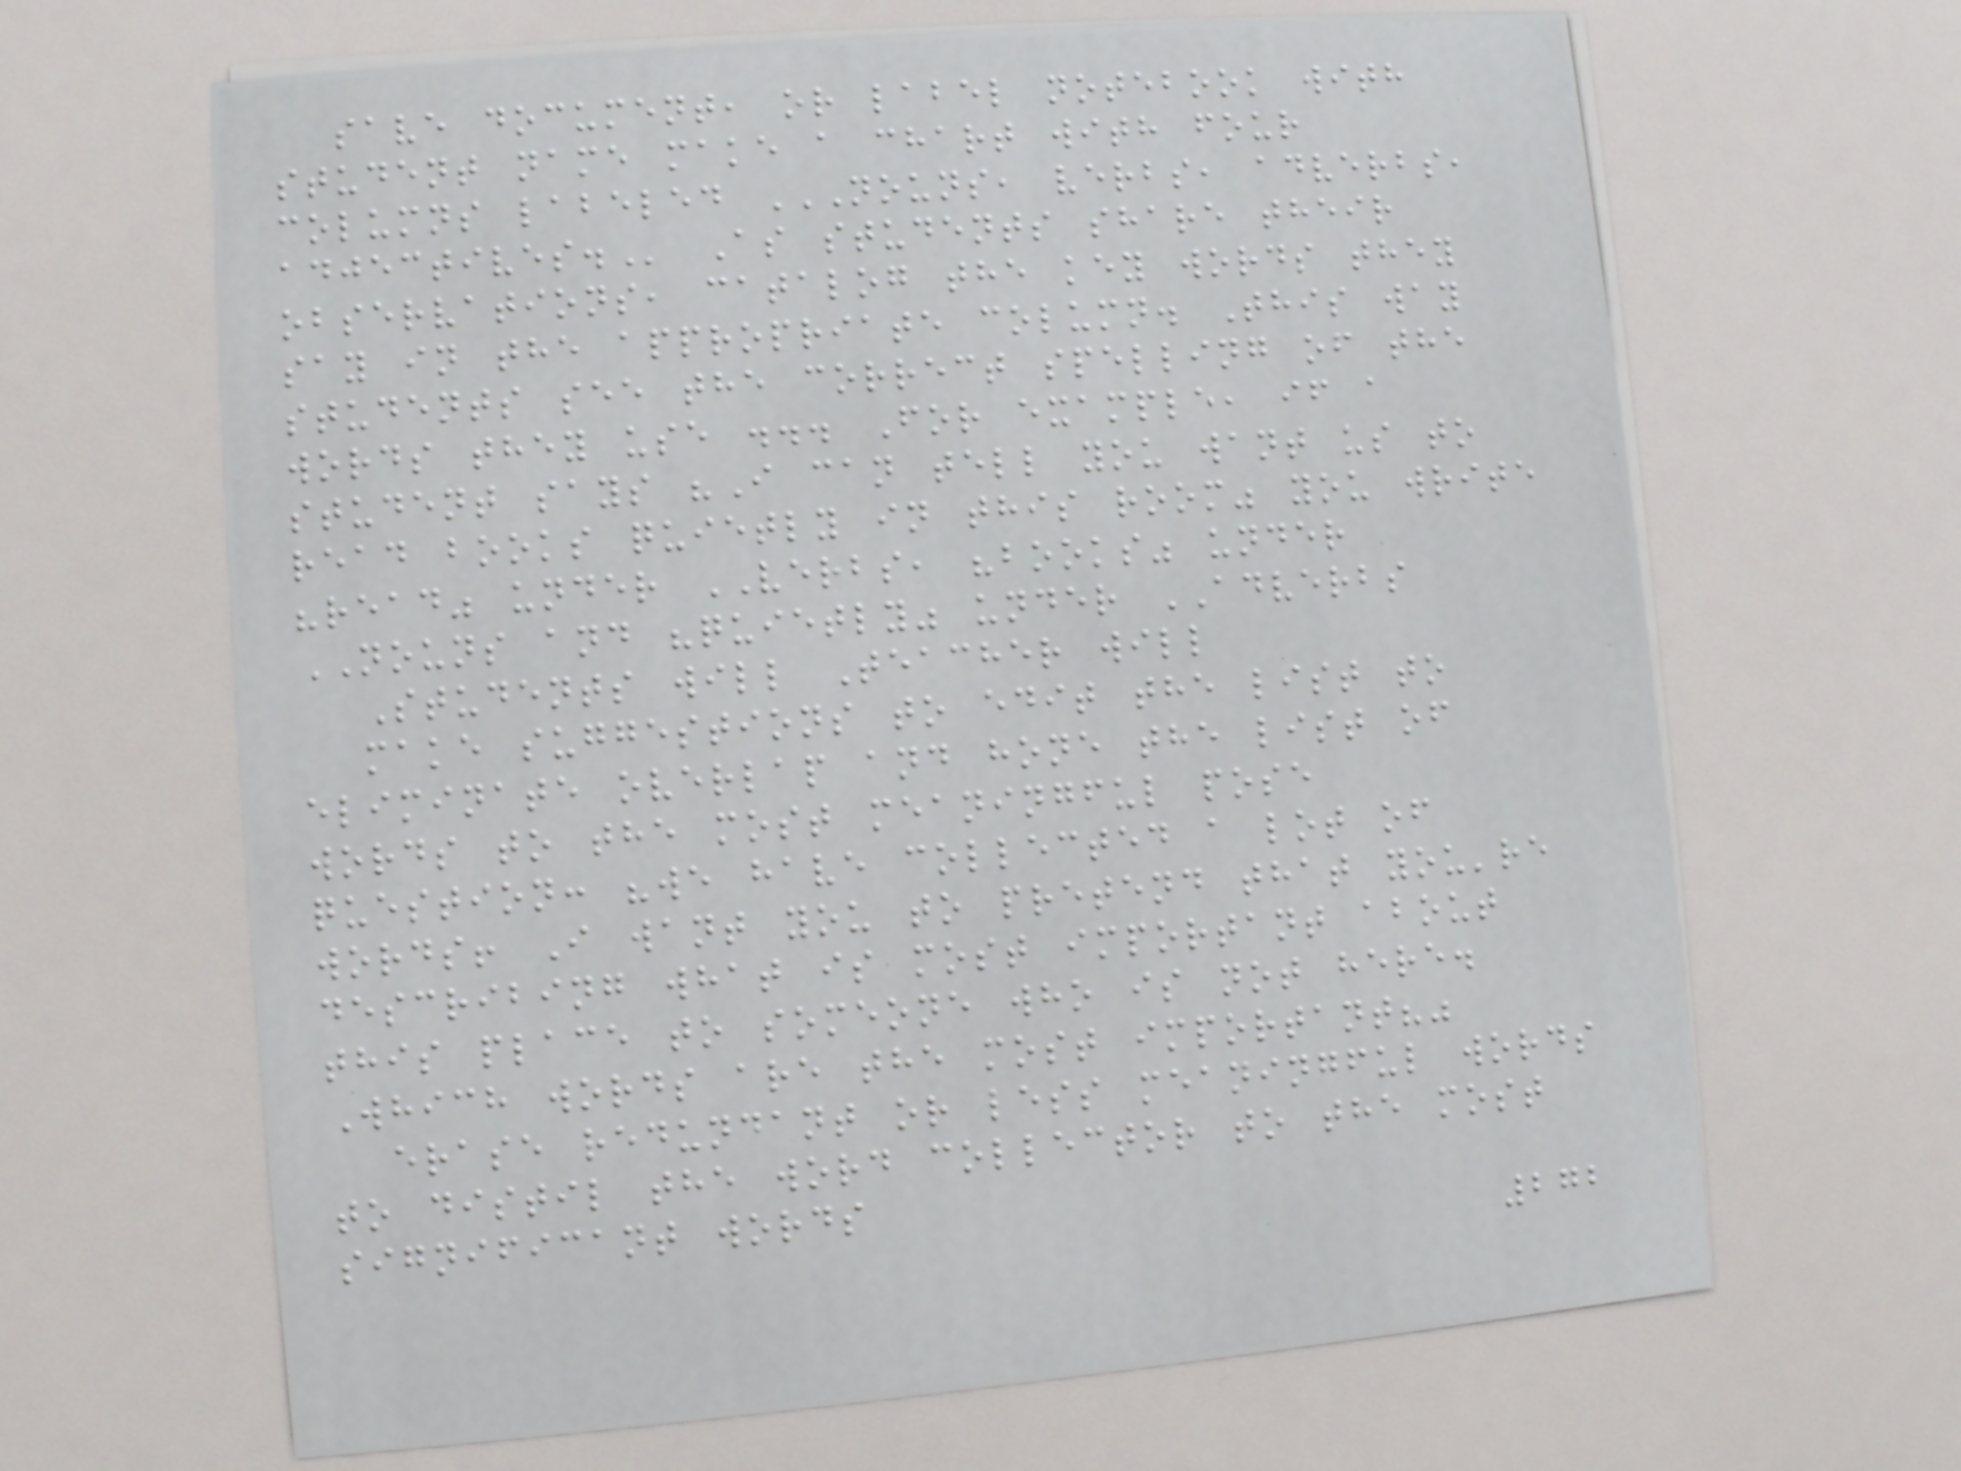save document, or label notebook with
student name make a chart with four
columns labeled NOUNS, VERBS, ADVERBS,
ADJECTIVES. As students share their
observations, catalog the key words they
say in the appropriate column. This way
students see the correct spelling of the
words they use ... For example, if a
student says "I can tell you want us to
read books quietly in this room" you write
"read" under VERBS, "books" under
NOUNS and "quietly" under ADVERBS
Students will Teacher will
make suggestions to edit the list to
eliminate overlap and hone the list of
words to the most meaningful pose
question: "we have collected a lot of
words! I want you to pretend that you're
describing what is most important about
this place to someone who is not here.
Which words are the most important?"
erase redundant or less meaningful words
to distil the word collector to the most
significant words
272
